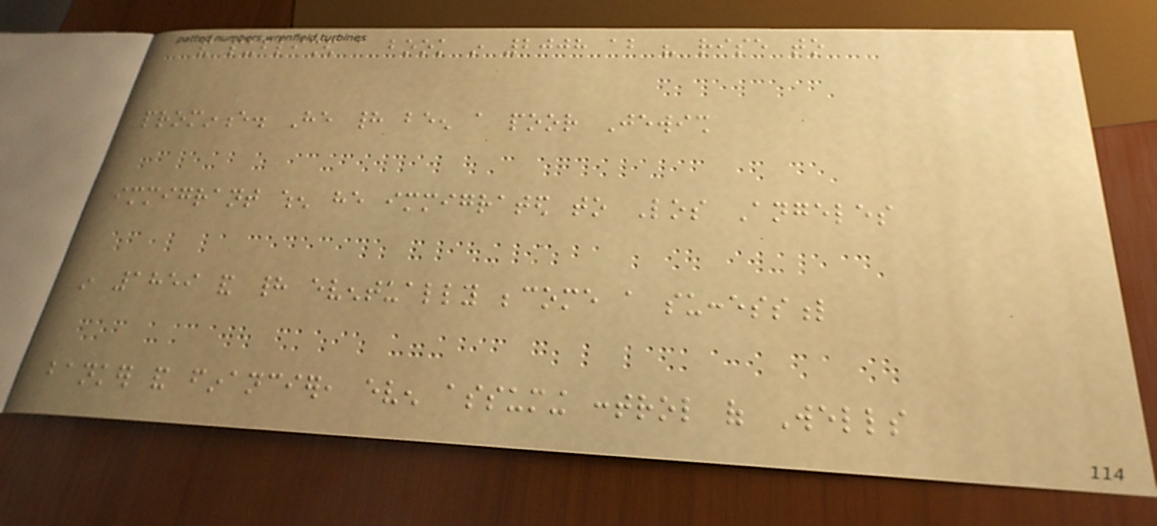and published a book in 2008 about his rise to
prominence. He had been a poor Jewish
immigrant when he immigrated to Los Angeles
in 1859 and had eventually become a successful
banker and financier, even assuming control of Wells
